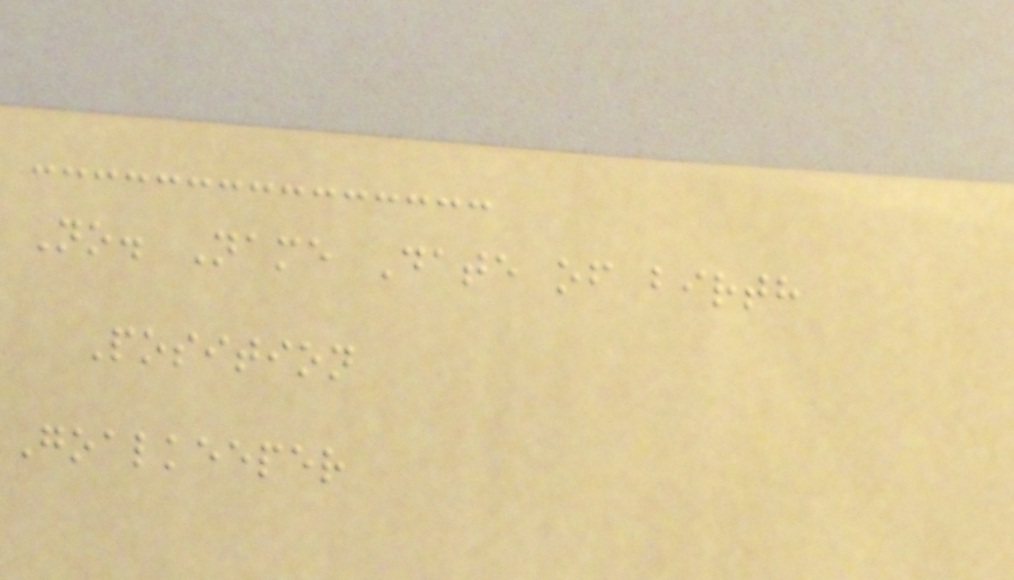No. Name Date of birth
Position
Goalkeeper
